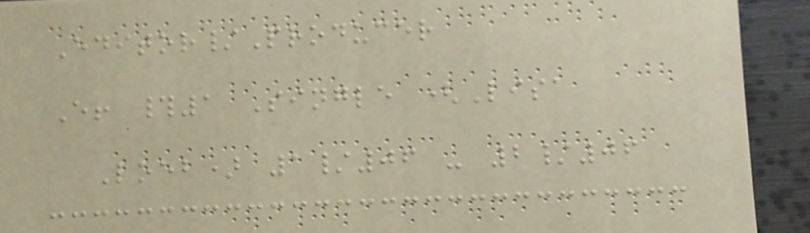Editor/Producer
E! #1 Single (Lisa
Loeb) 1/06 - 2/06
